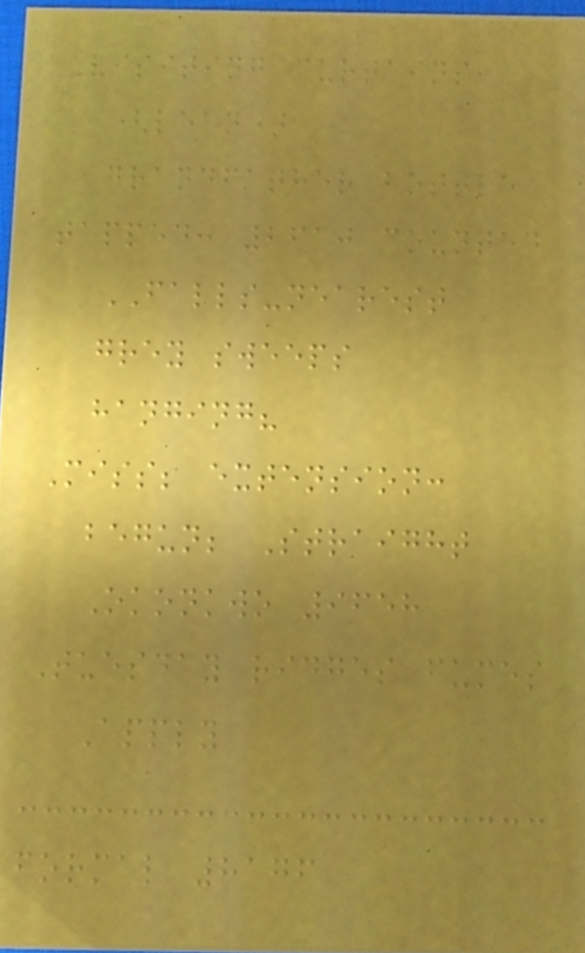Visiting curtains,
(lean)
grandfather bottle
tapped: 2610 counted
FALLS-nearest
grey sweeps
hanging?
Miss; extension:
begun; Straight
Okonkwo 9658
Tuesday ridges fumes
Apply
formal 8176
